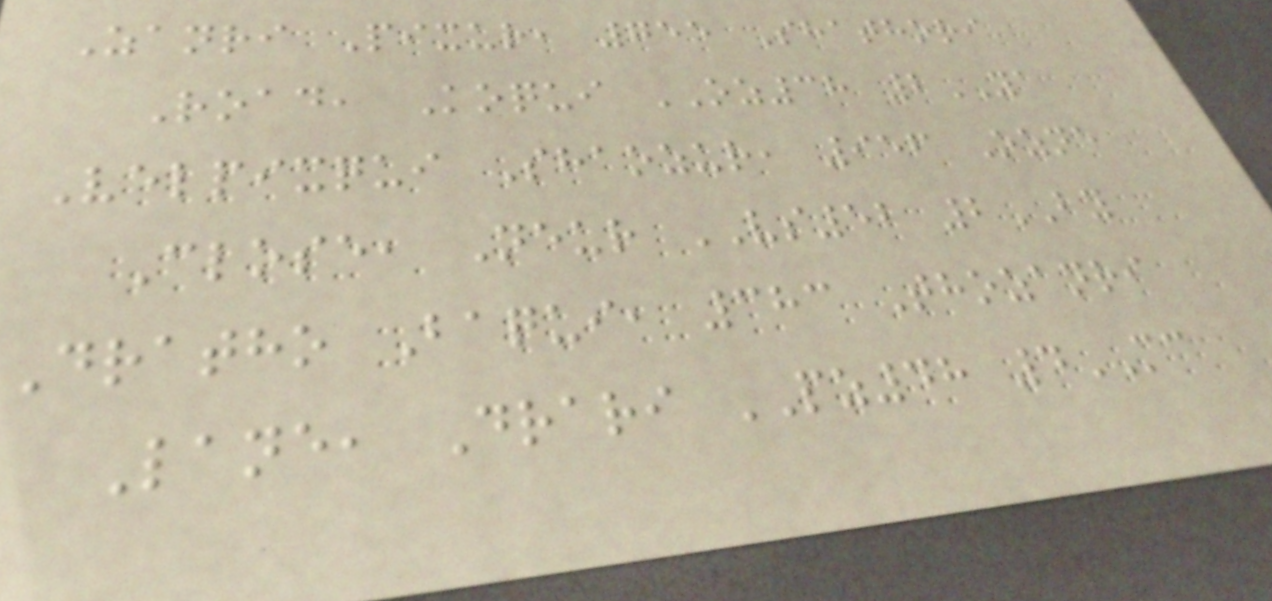Zanri Pixur, 755 Shathori
Road, Koqui OZ38 2YA
Velpixqui Shaozur, 956 Ozne
Close, Neur VS52 2BY
Dratho Baqui, 383 Thozanri
Lane, Drari PZ48 4MC
